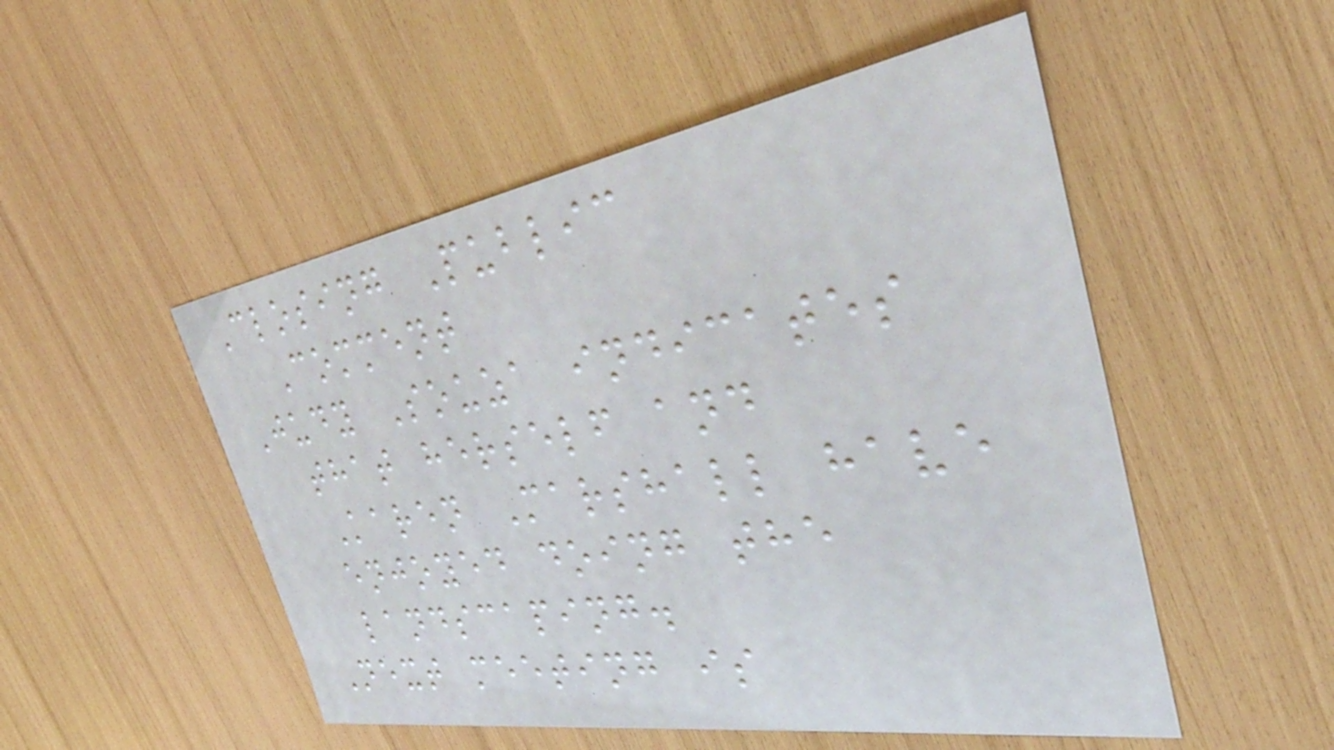Closing Public
Comment
Judy Souza indicates
that herself and
Karen Marshall have
enjoyed doing the
landscaping.
Next meeting is
